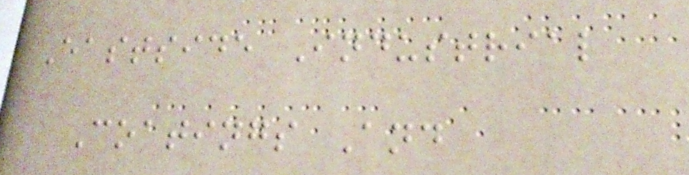Eastside Industrial
Coatings And
